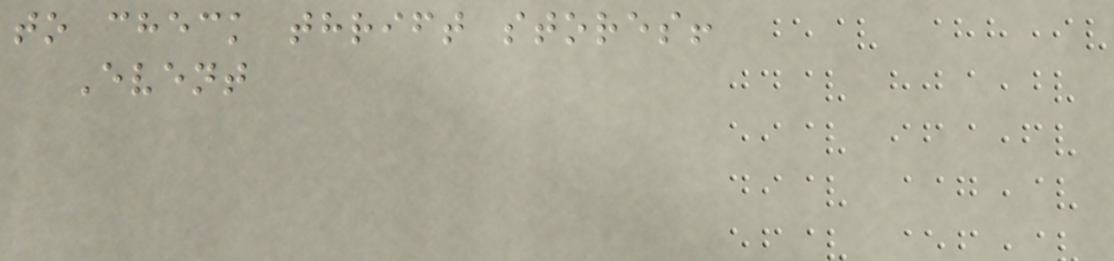to check thrift stores!
Event
